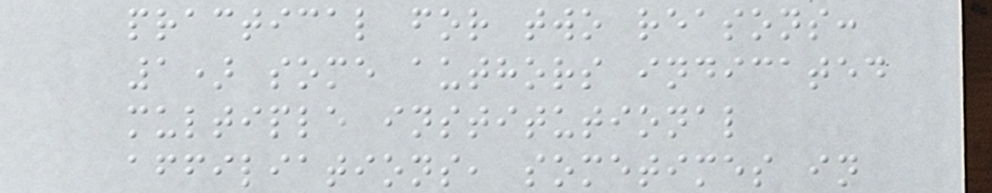practical for two reasons:
1) some authors indicated
multiple institutional
affiliations, sometimes in
